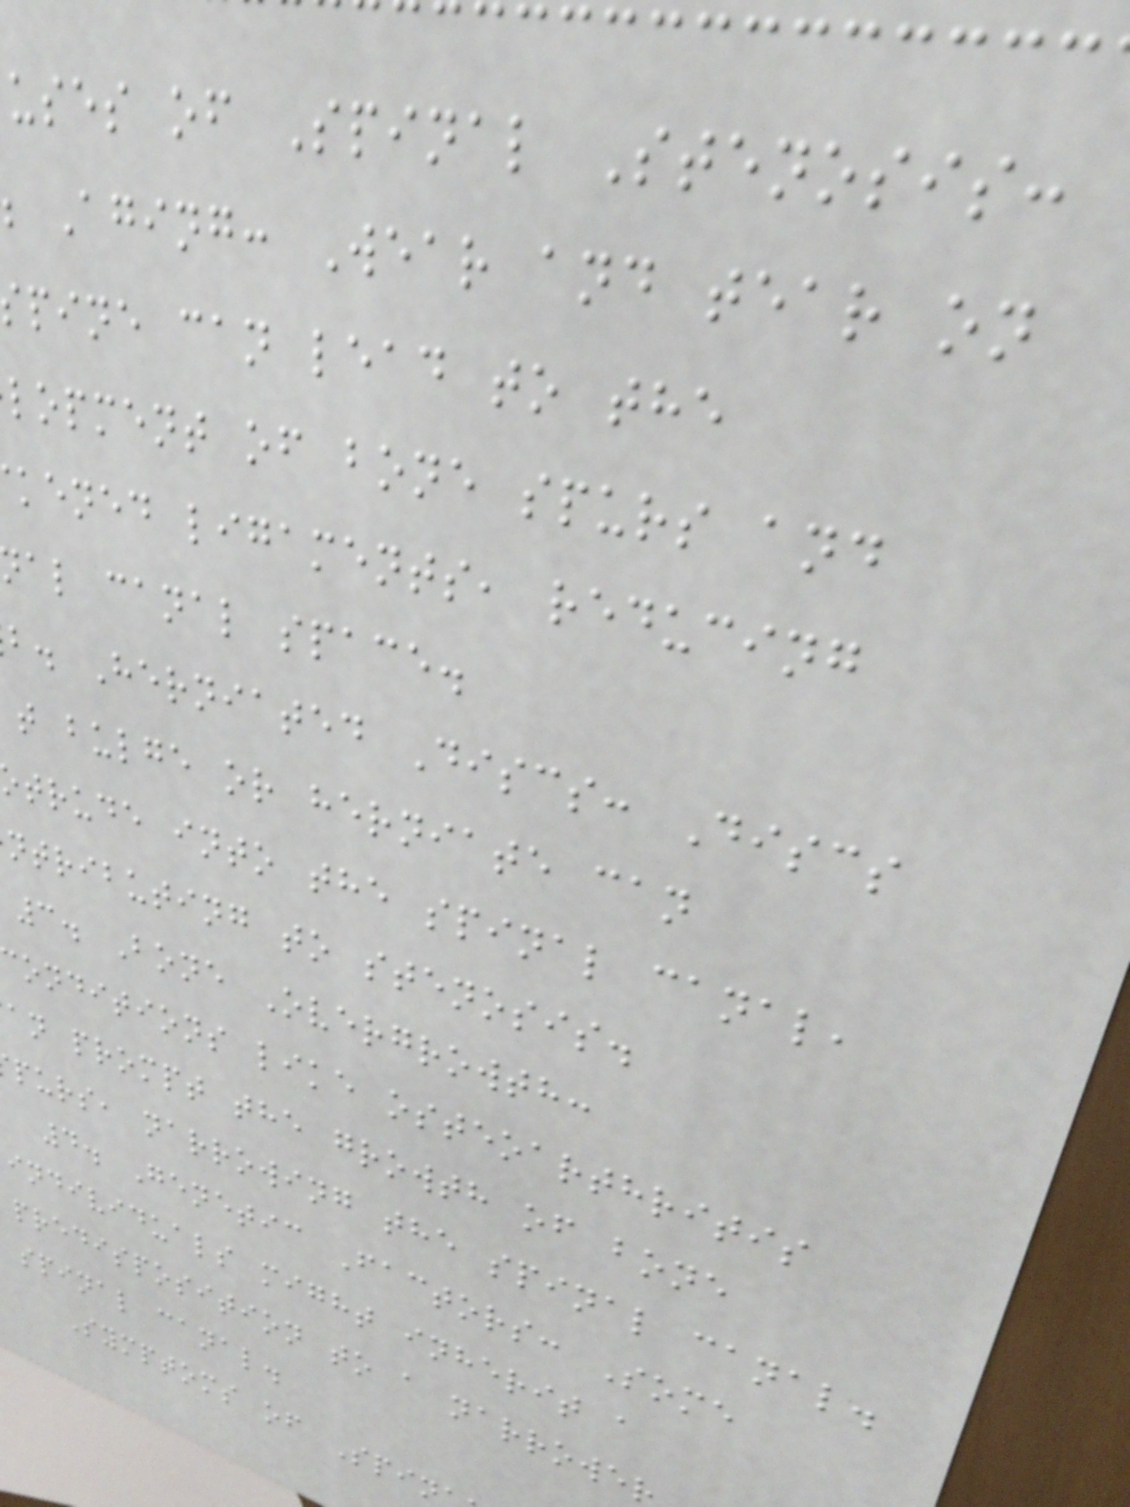uses of Spinal Stenosis:
Aging: Wear and tear on
pine can lead to the
lopment of bone spurs and
kened ligaments, reducing
al canal space.
b. Herniated Discs: Discs
t bulge or herniate can
trude into the spinal canal,
ntributing to stenosis.
3. Bone Overgrowth:
onditions like osteoarthritis
an prompt the growth of bone
purs, narrowing the spinal canal.
4. Genetic Factors: Some
individuals might inherit a
predisposition to a narrowe
spinal canal.
Symptoms of Spin
